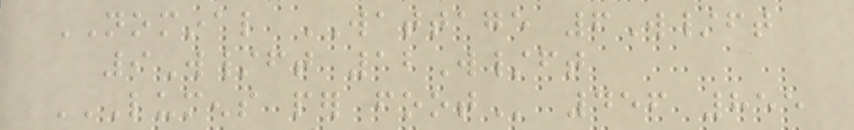NOMINAL WATTAGE 6W/ft
9W/ft 12W/ft
LUMENS PER FOOT 456 855
